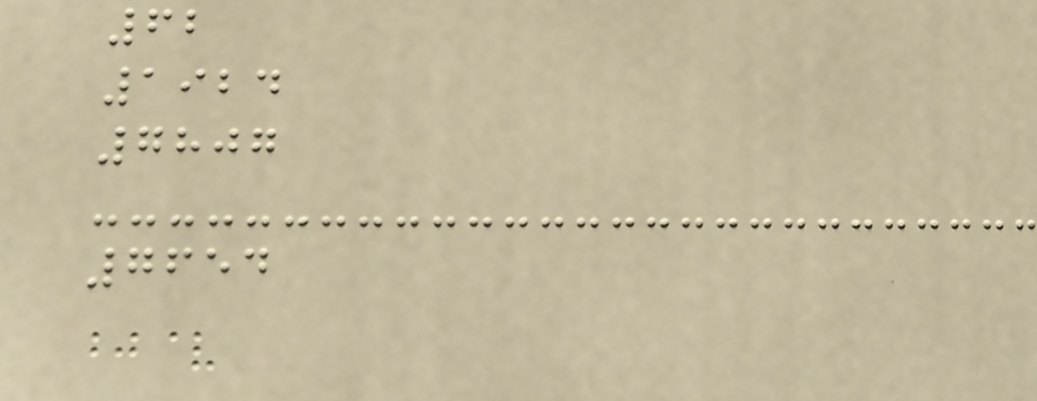62
1924
7807
7654
